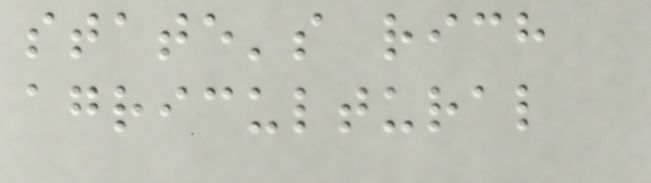state's rich
agricultural
